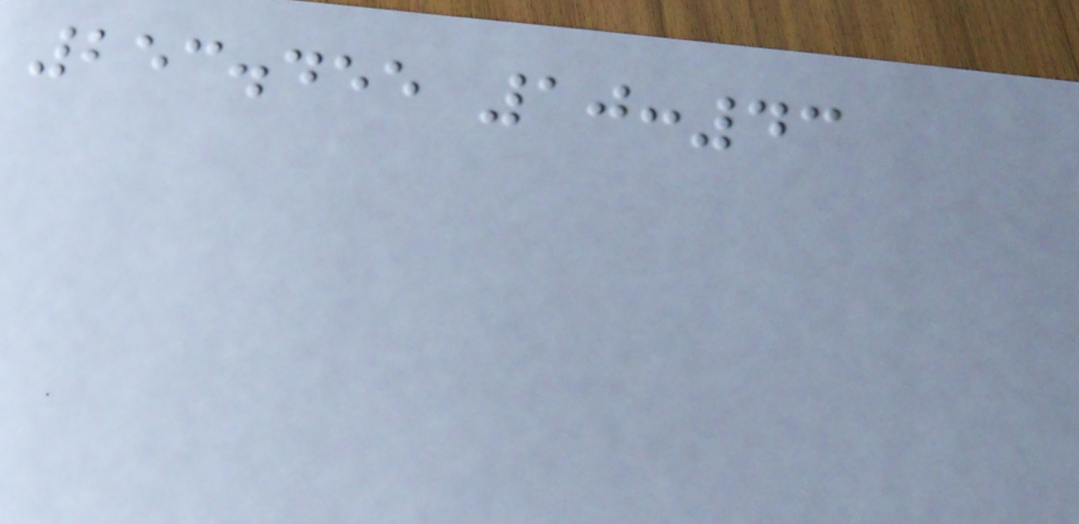253.455 10:43
